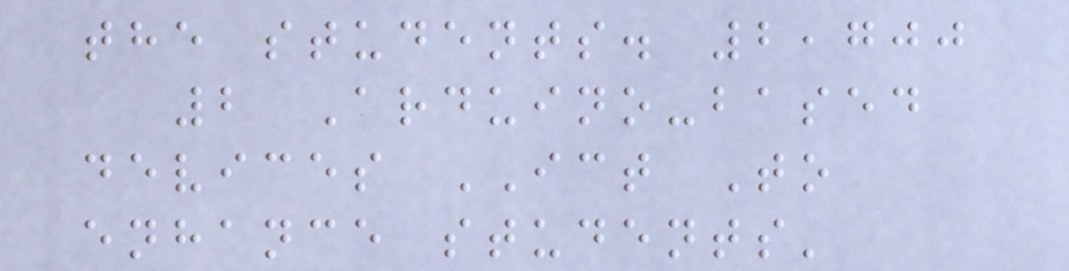the students. 2,700
2 Arduino-based
devices ICT To
enhance students'
